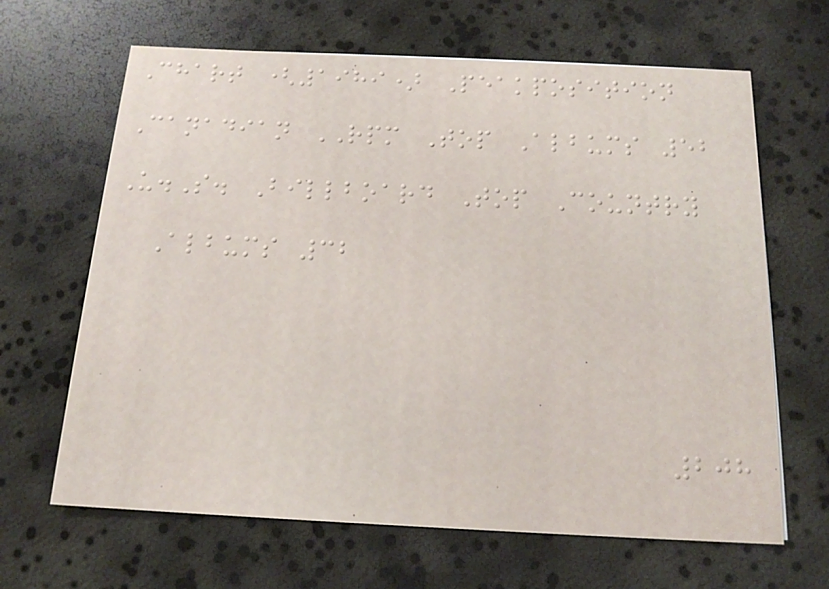Chart (1989) Peakposition
Canadian RPM Top Albums 52
U.S. Billboard Top Country
Albums 32
208
